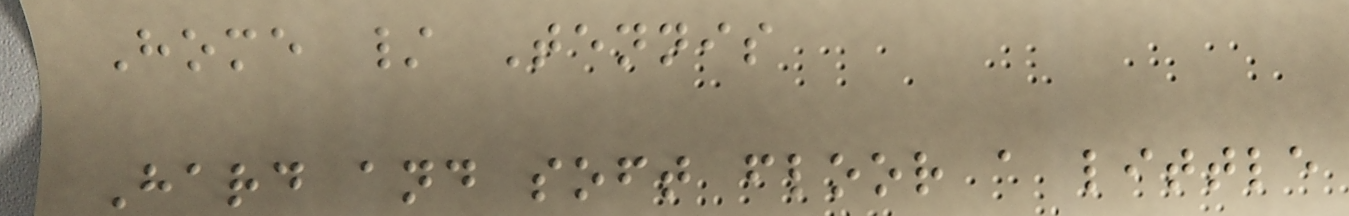Home / Tennis
Hard and soft floor a little
